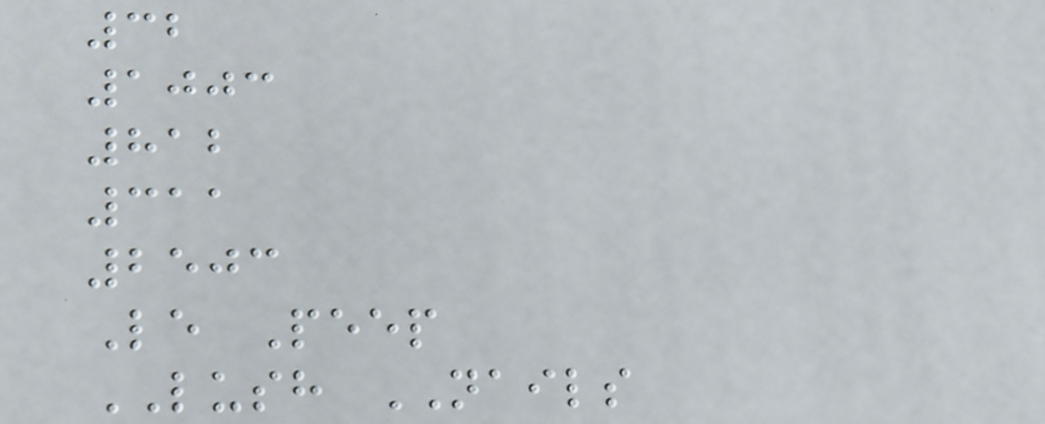32
1003
812
311
2503
Le Peep
LUSH NAILS
